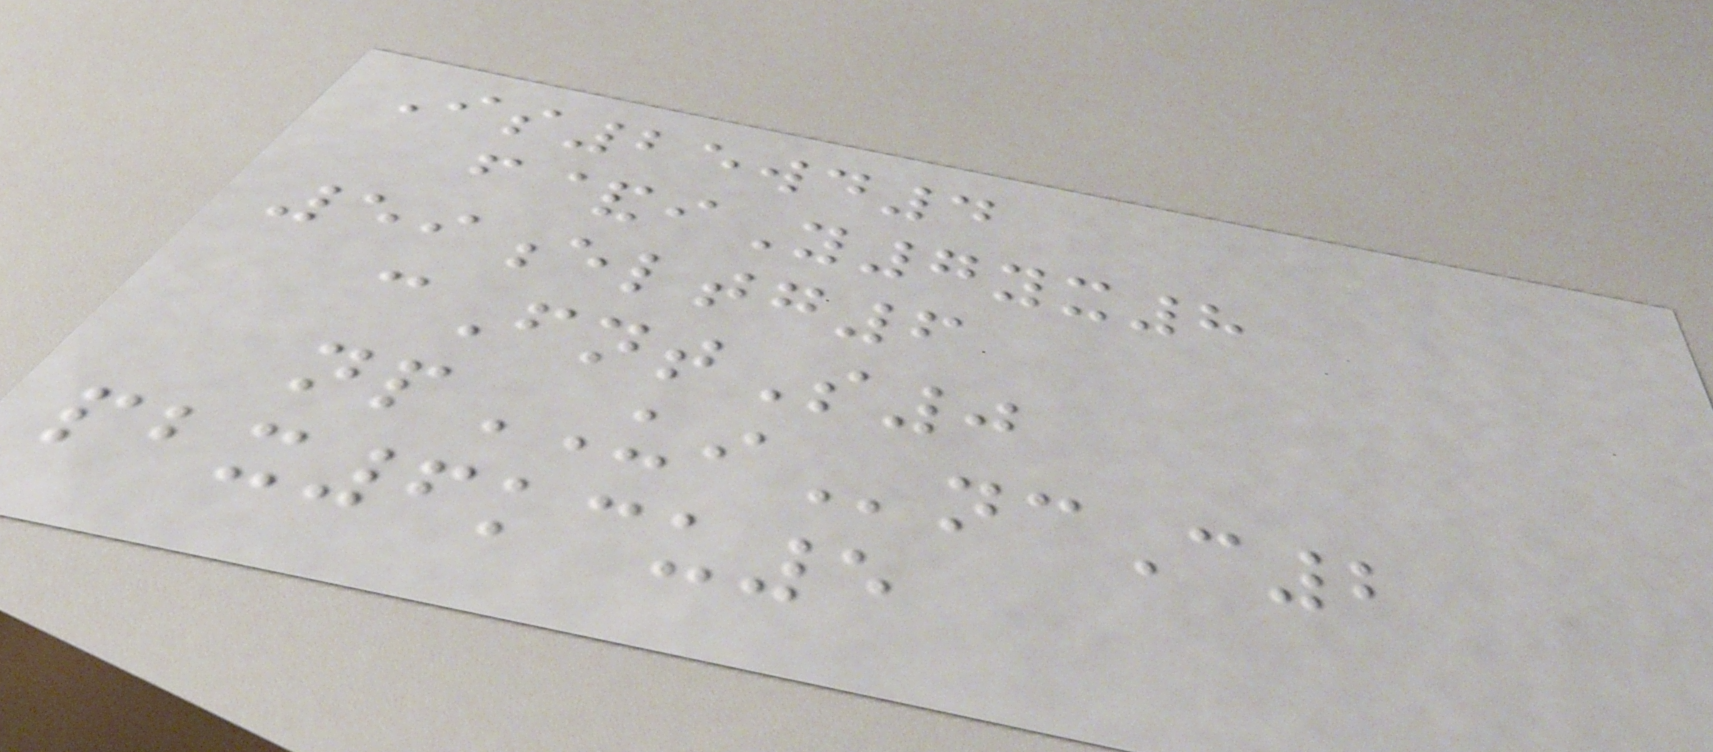Is25wd4
f&iY7yx8
59eltg6
cFntS0
npUIncC2
pbx6kcu5
